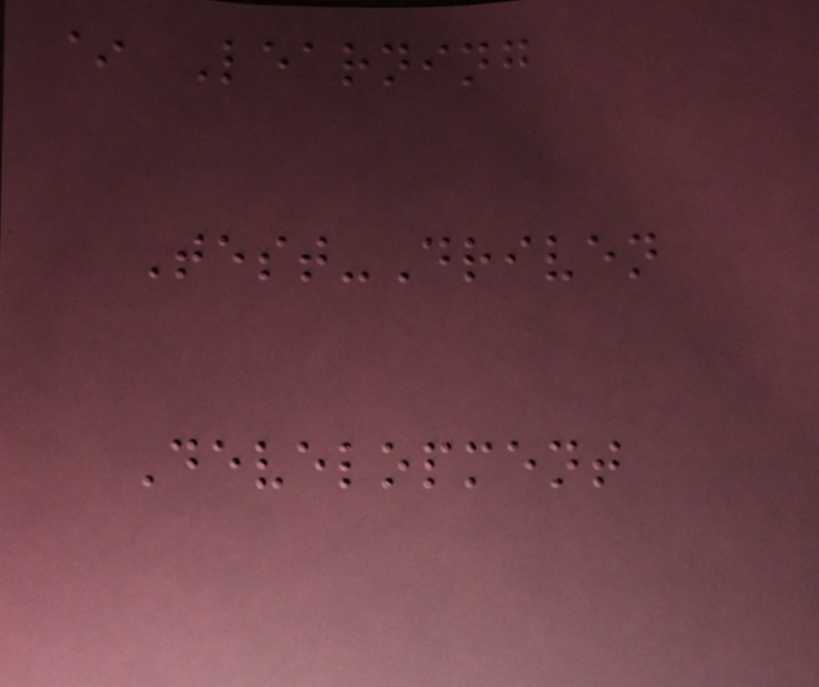* Learning
Test-Driven
Development
